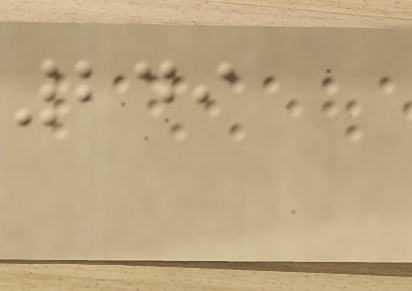249
